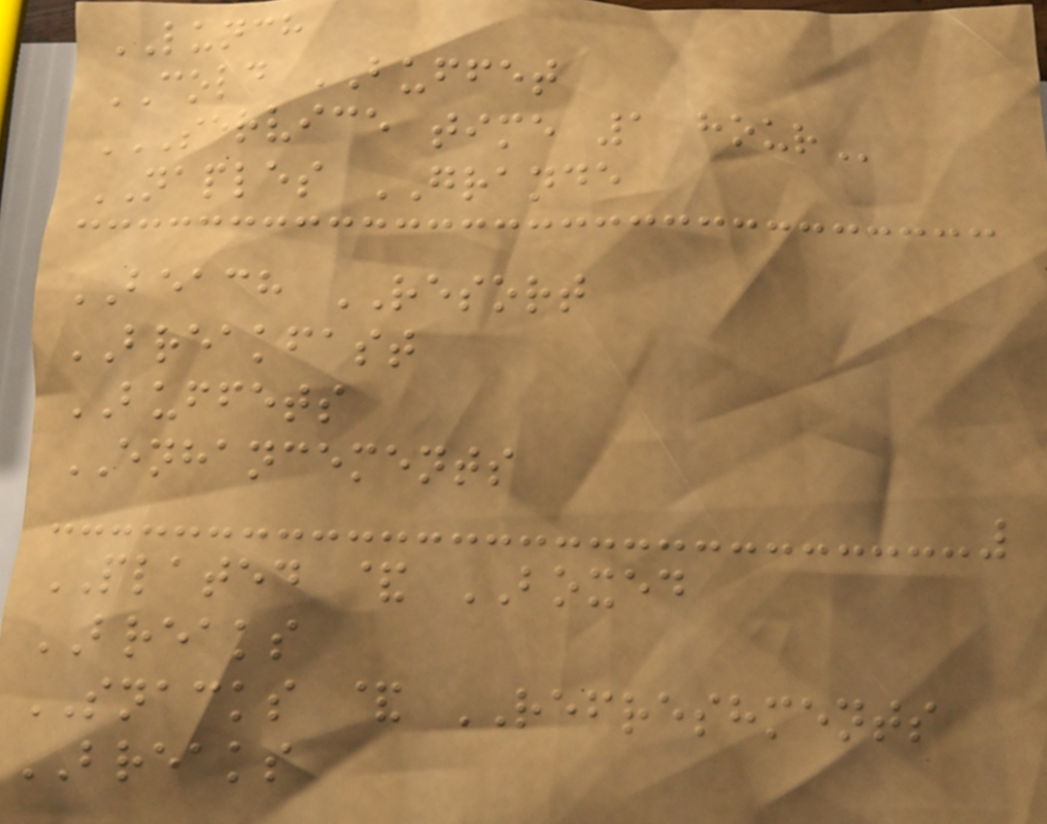LUNCH
COLD BUFFET
SERVICE TIME 1 HOUR
NAPLES GRANDE
BEACH RESORT
BREAKFAST
BUFFETS
ENHANCEMENTS
PLATED & BOXED
BREAKS
SNACKS & REFRESHMENTS
BREAKS
